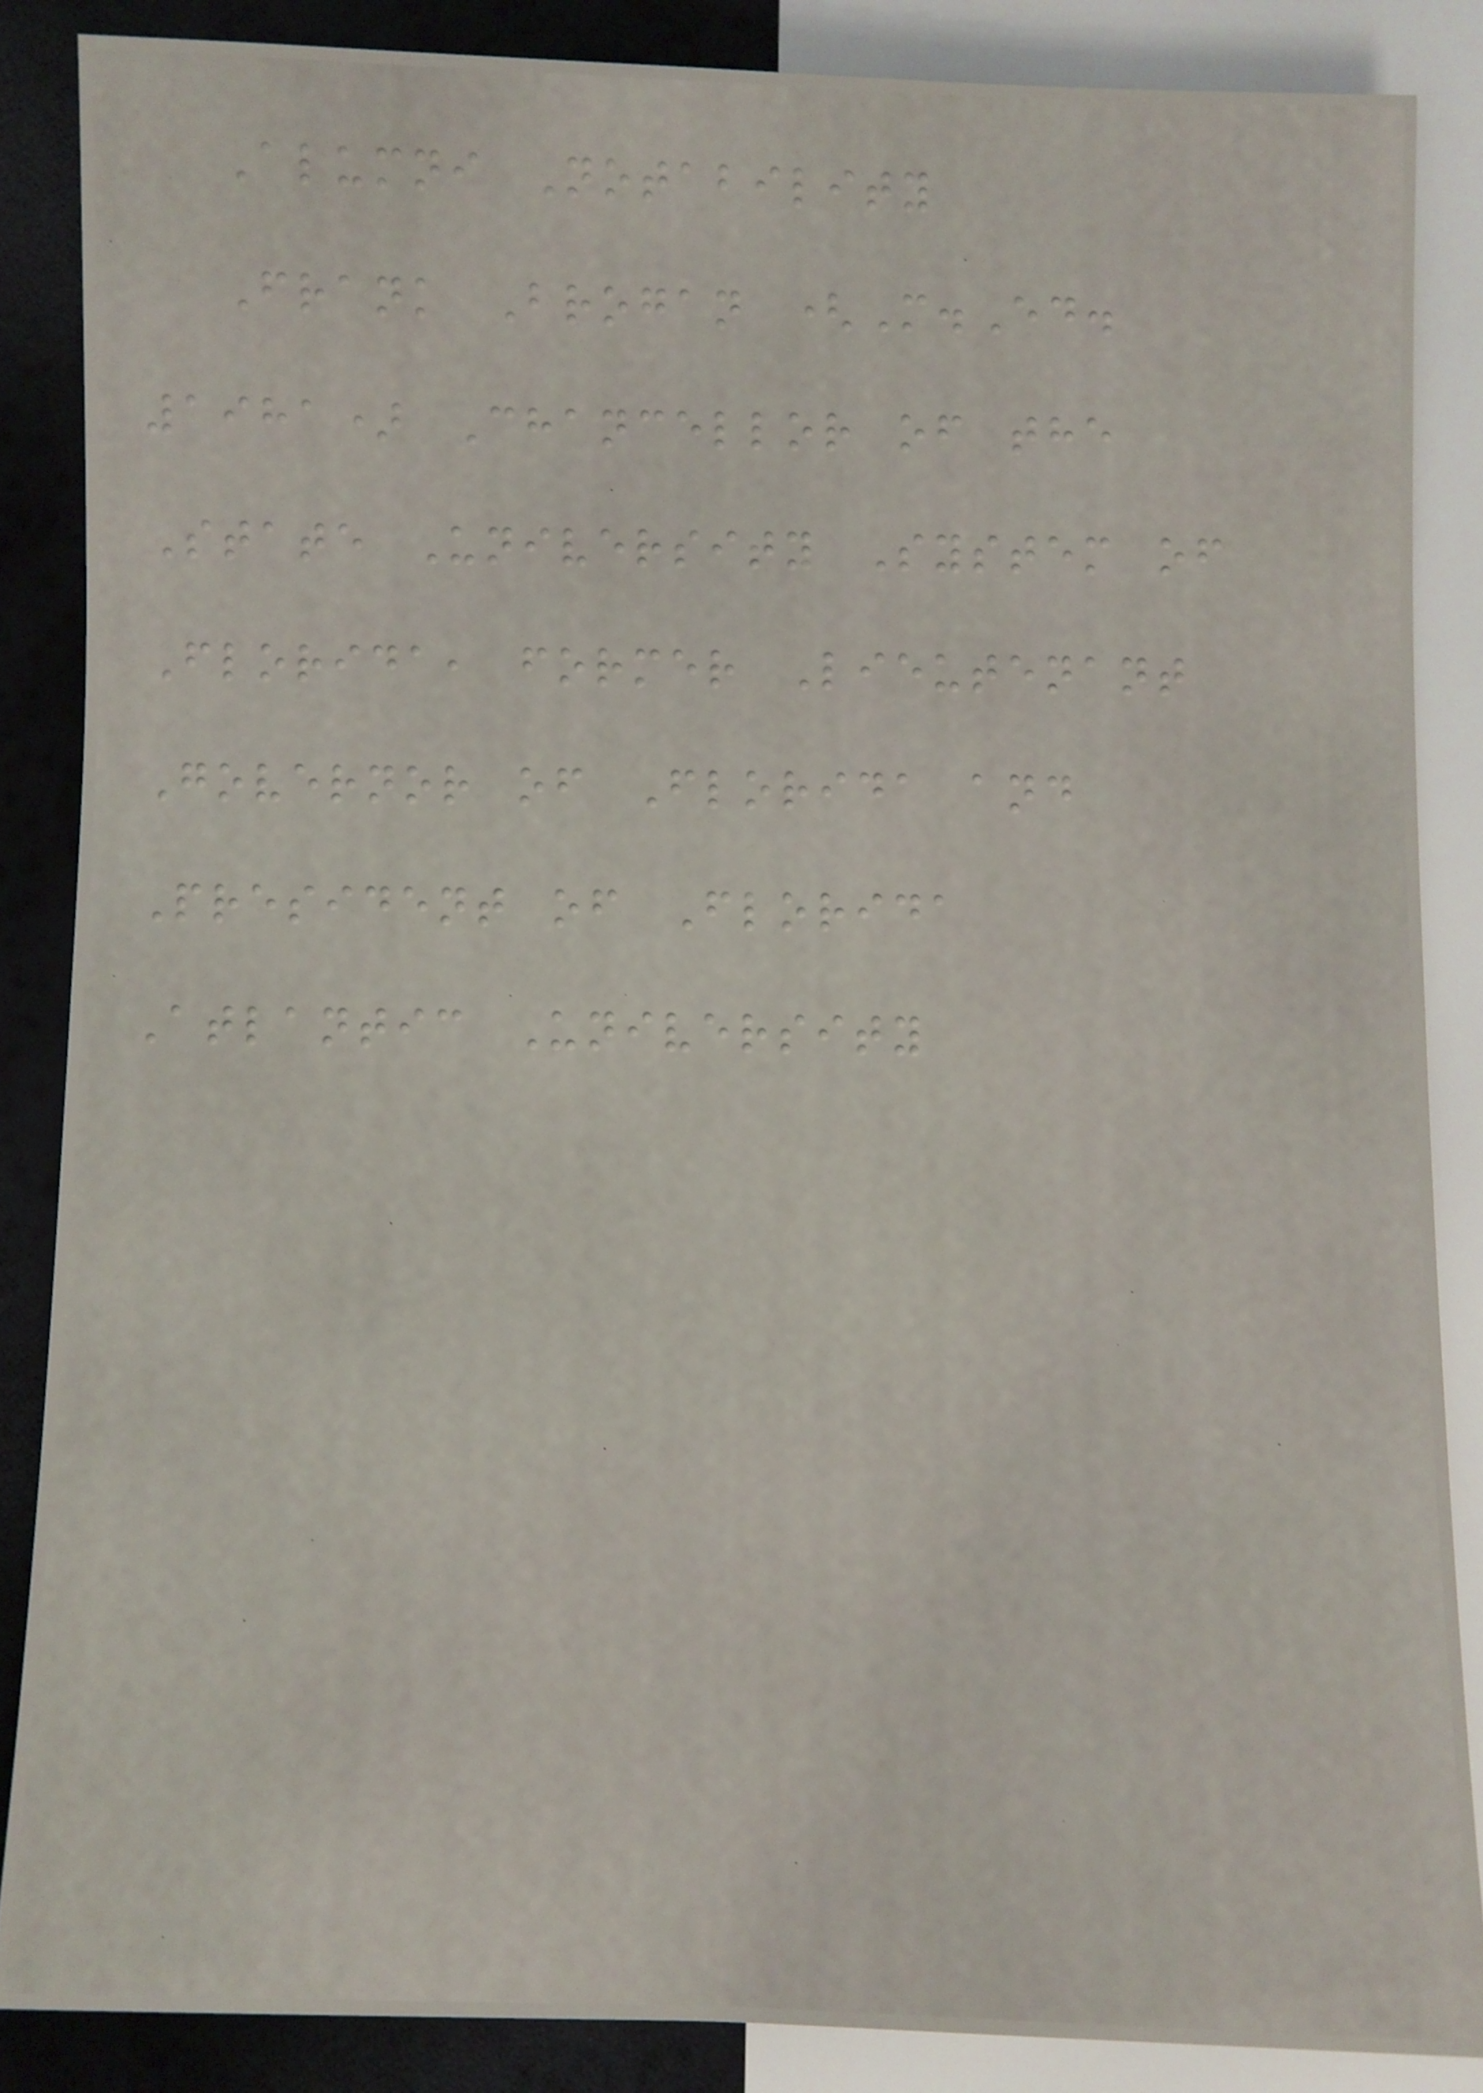Alumni Notability
Frank Brogan (M.Ed.
1981) Chancellor of the
State University System of
Florida, former Lieutenant
Governor of Florida and
President of Florida
Atlantic University
